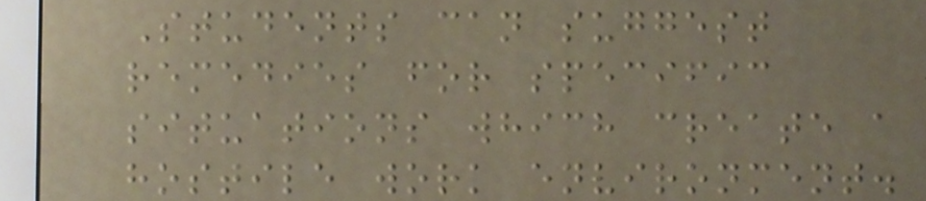Students can suggest
remedies for specific
situations which create a
hostile work environment.
